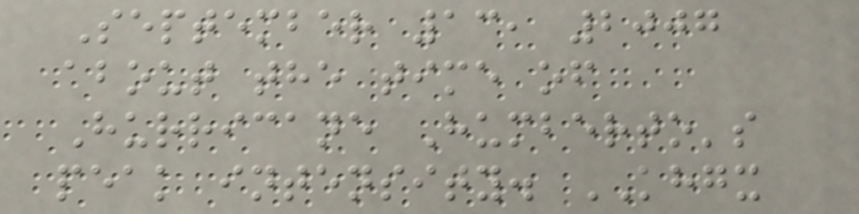September 13, 2007
about the time of
Hurricane Humberto's
peak intensity. KHGX
